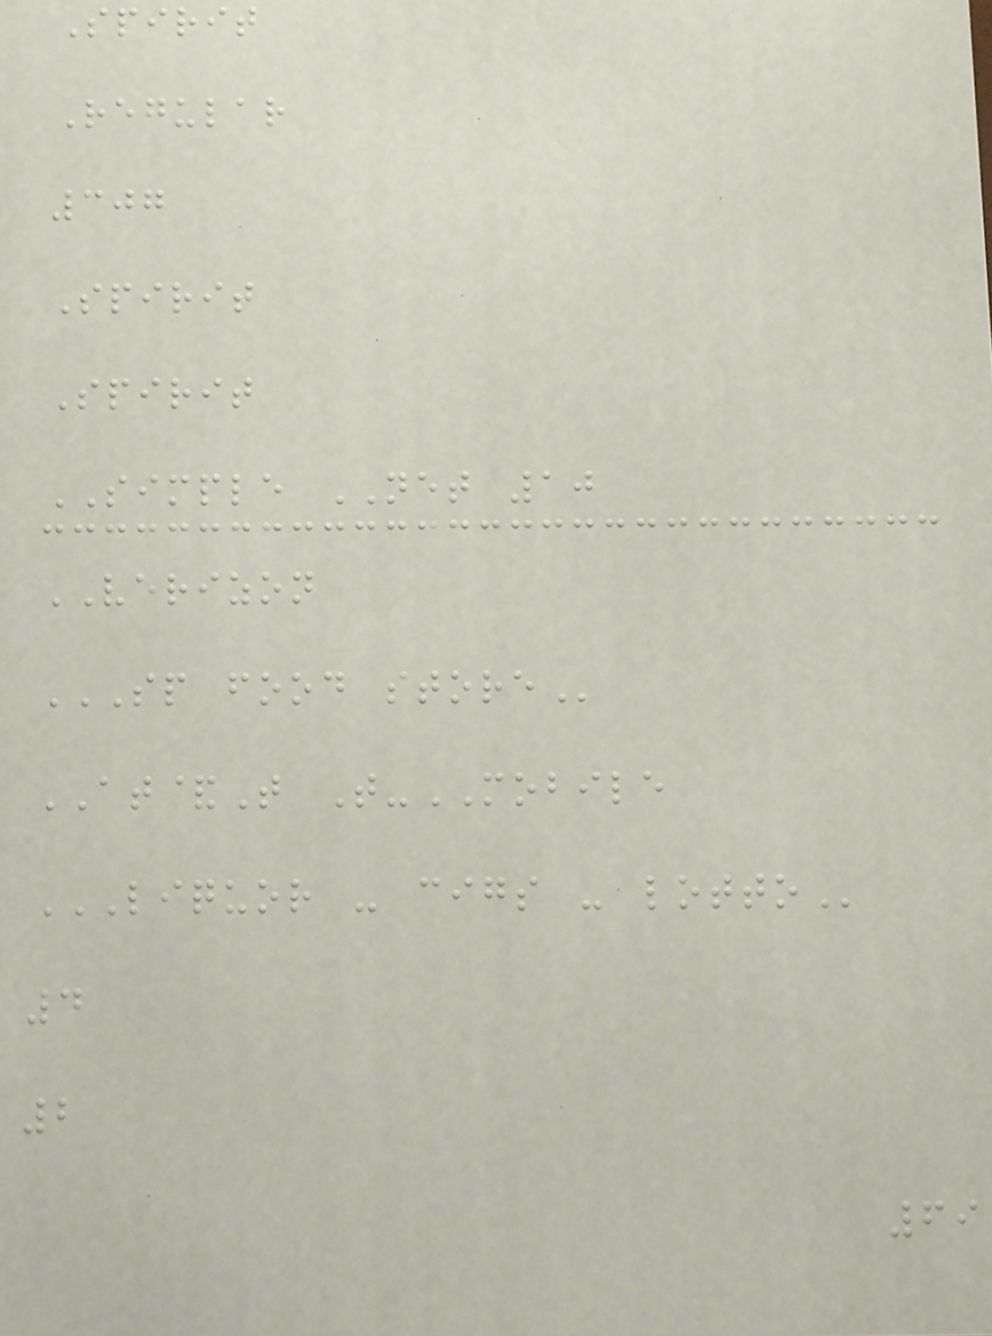Spirit
Regular
307
Spirit
Spirit
SIMPLE NET 10
VERIZON
SP FOOD STORE
AT&T T-MOBILE
LIQUOR - CIGS - LOTTO
4
2
69
